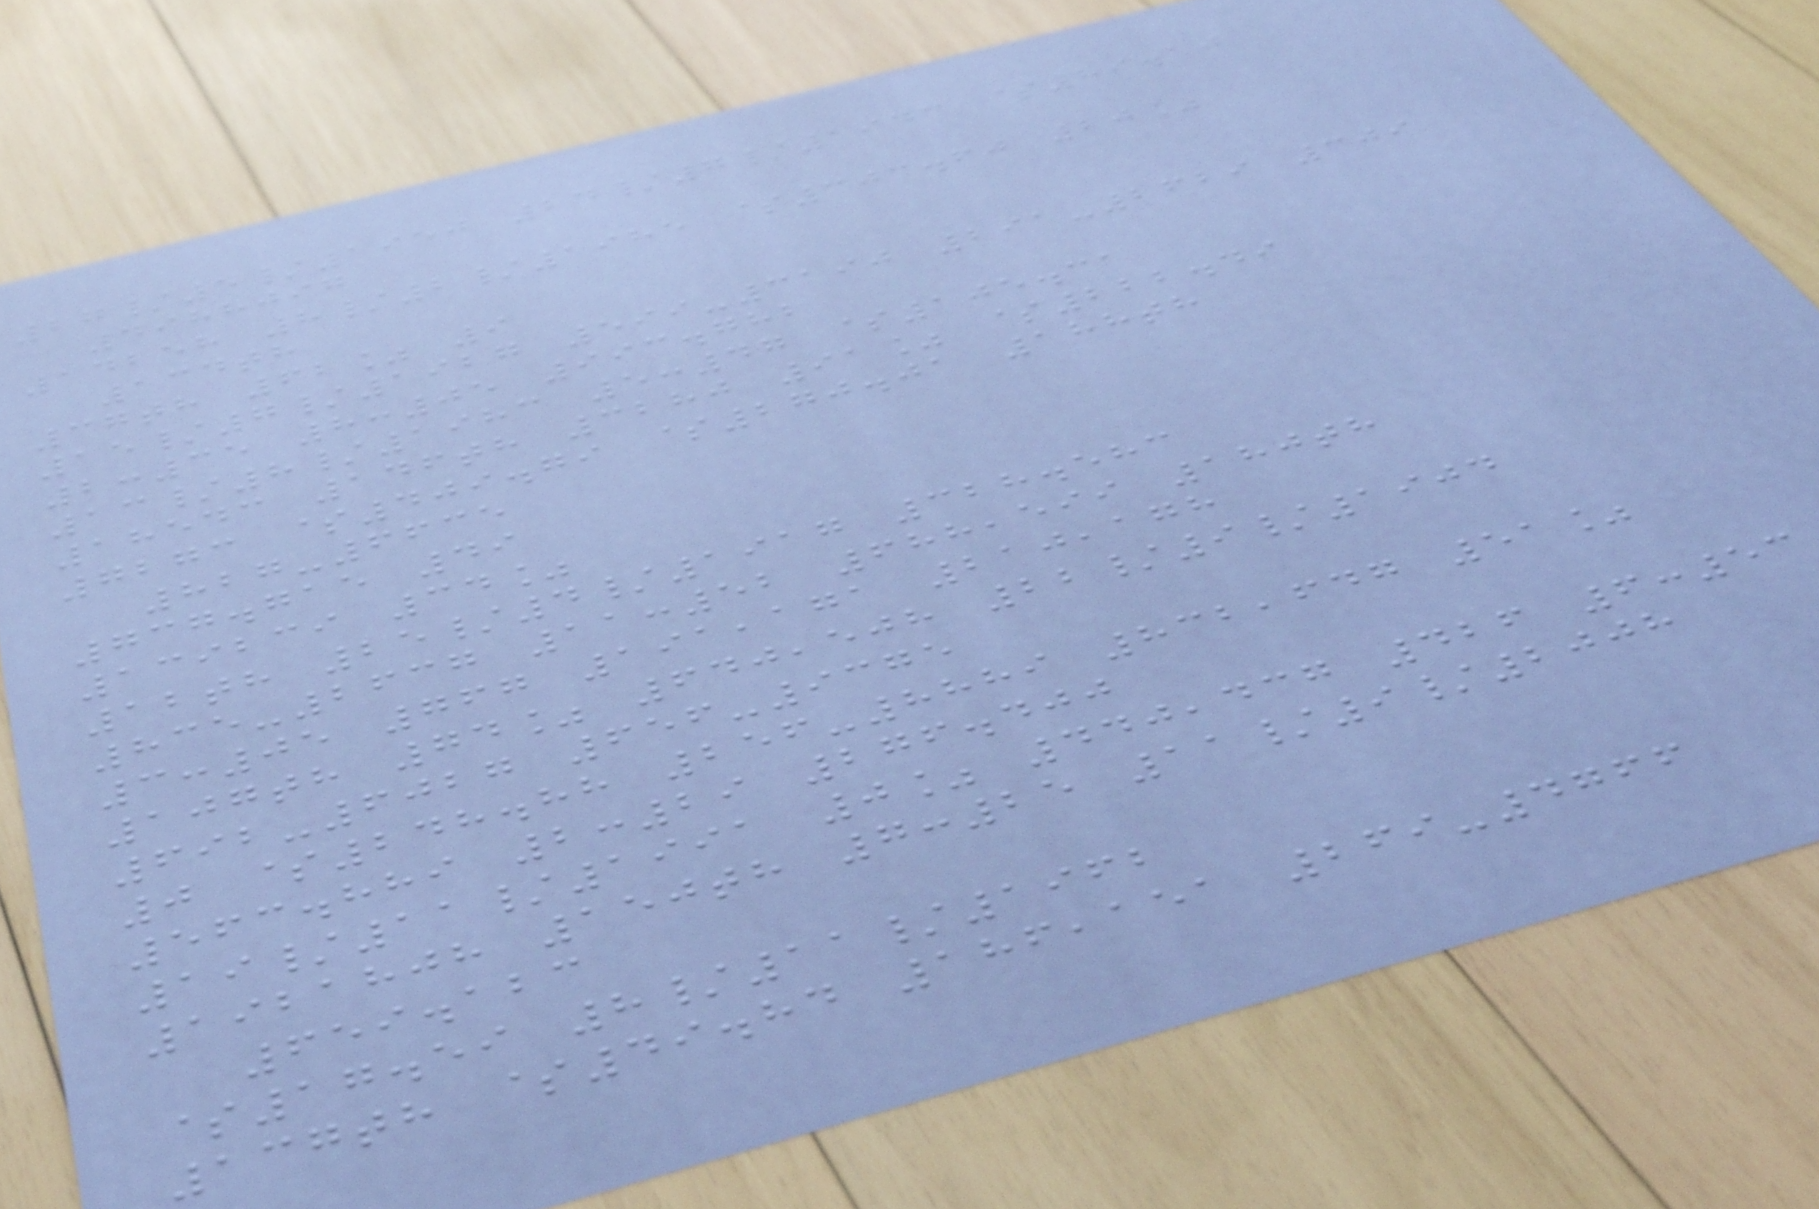27/5/1950 24/7/1943 $89.10
4988097
14258 8/2/1985 $303.60 20%
134th
37th 62% 9
15/7/1927 599-3190 291-2629 309
2:35 8:05 993.782
13/8/1983 5:47 $105.31
18543 146th 3280 91% $222.49
7273 $409.79 $270.01 188th
827-6635
737.715 49
139239 34%
12th 25/4/1917 328.583
835-2637 11:52 688,599 180th
3:05 767 191,171 210,178
107th 74% 640,508 22/9/1904
692-6027 656-9375
0 $248.88 256-8889 832,647 51%
563.889 2:29 276.400
19/11/1991 0% 440,437 426 6:53
1921808 150th 7:25 11/9/2008
659.123
$17.59 8/11/1962
137th $49.84 186,151 269-4766
